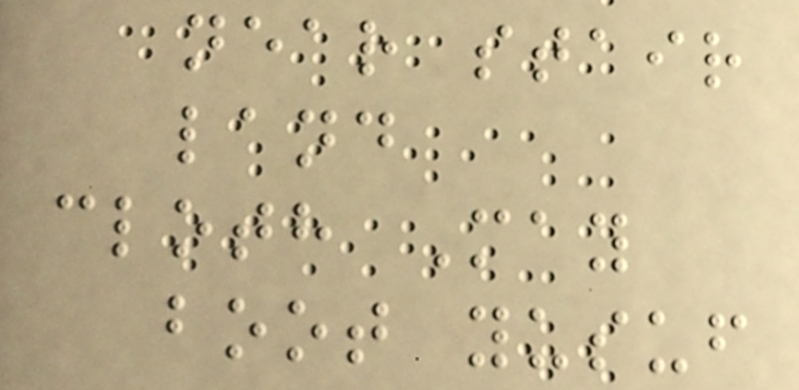near stair
land
cloth May
boot yusuf
